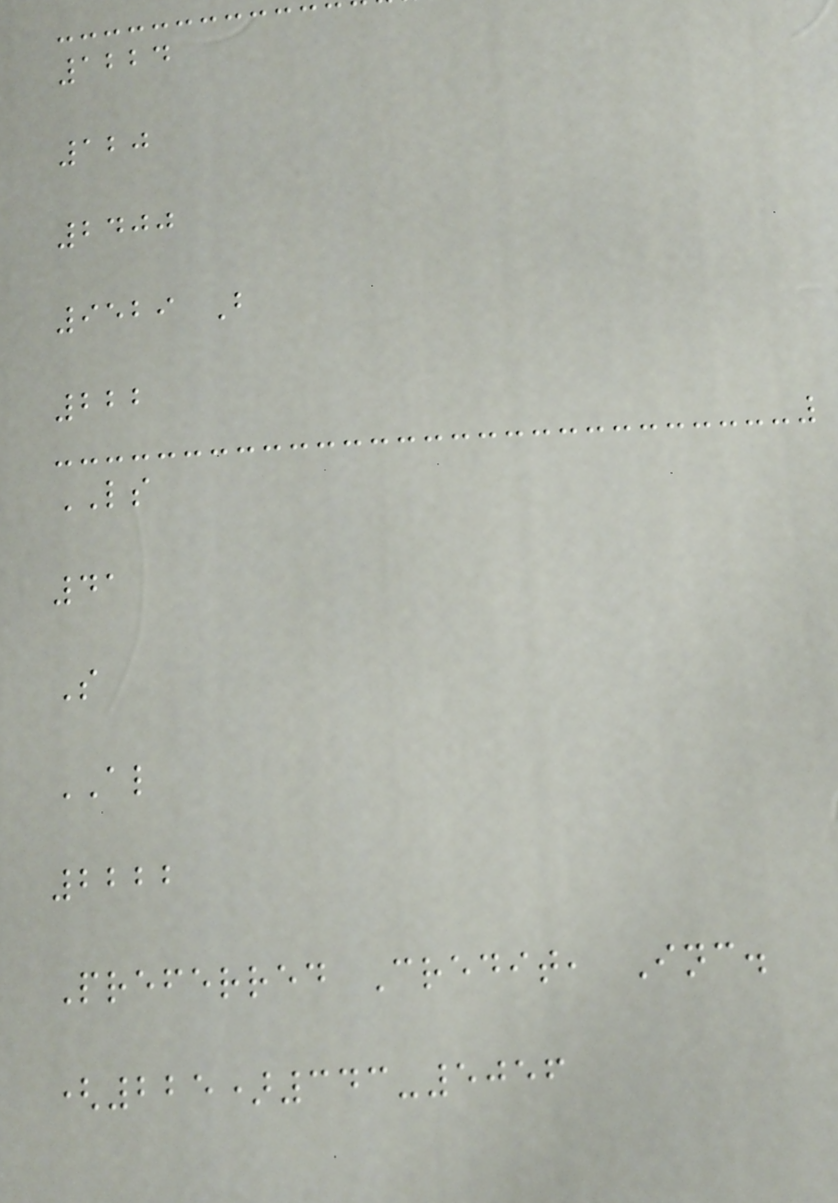1224
120
2400
9529 B
222
LS
41
S
AL
2222
Preferred Credit, Inc.
(225)343-5056
